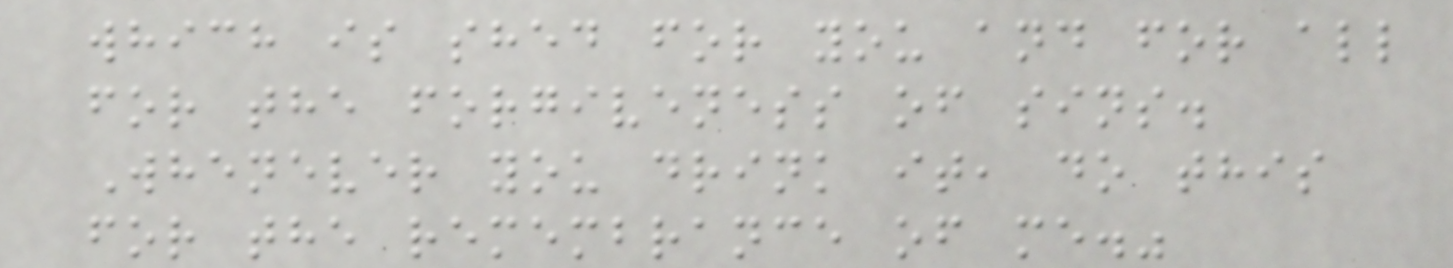which is shed for you and for all
for the forgiveness of sins.
Whenever you drink it, do this
for the remembrance of me."
